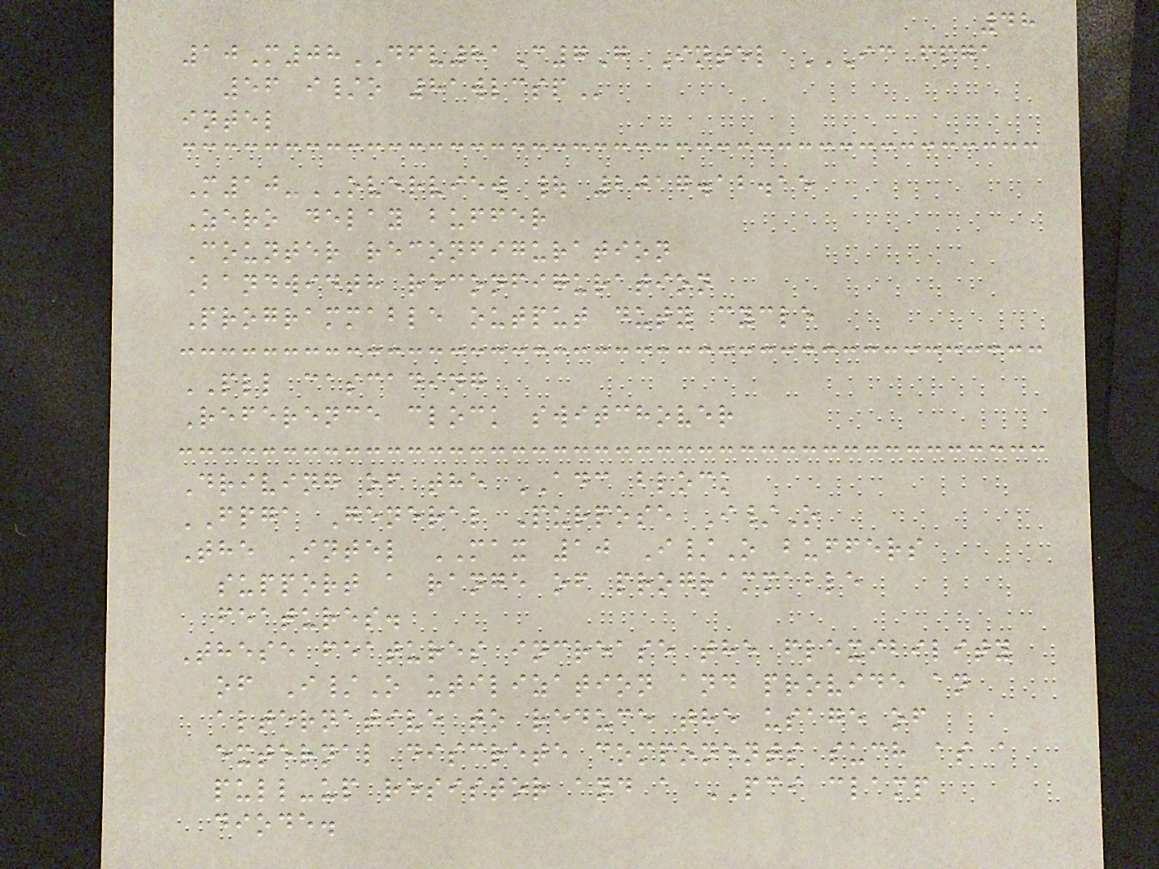48
10M08DFV81C7G Intel IC FPGA
56 I/O 81WLCSP
intel
M10-OVERVIEW | 2017.12.15
Zero delay buffer
Counter reconfiguration
Bandwidth reconfiguration
Programmable output duty cycle
PLL cascading
Reference clock switchover
Driving of the ADC block
FPGA General Purpose I/O
The Intel MAX 10 I/O buffers
support a range of programmable
features.
These features increase the flexibility
of I/O utilization and provide an
alternative to reduce the usage of
external discrete components such as a
pull-up resistor and a PCI clamp
diode.
